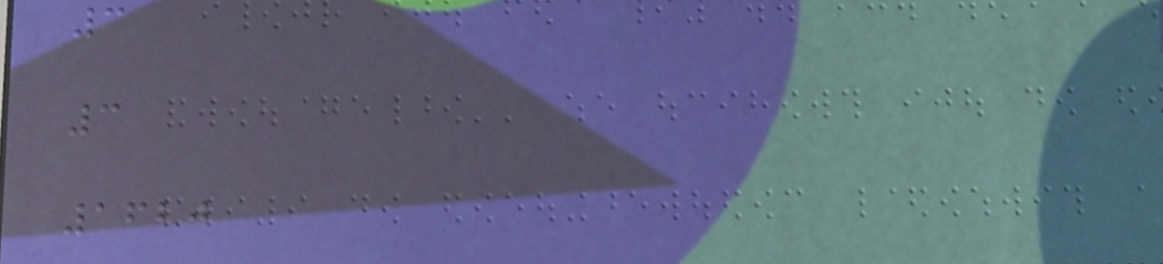3
3
1620
